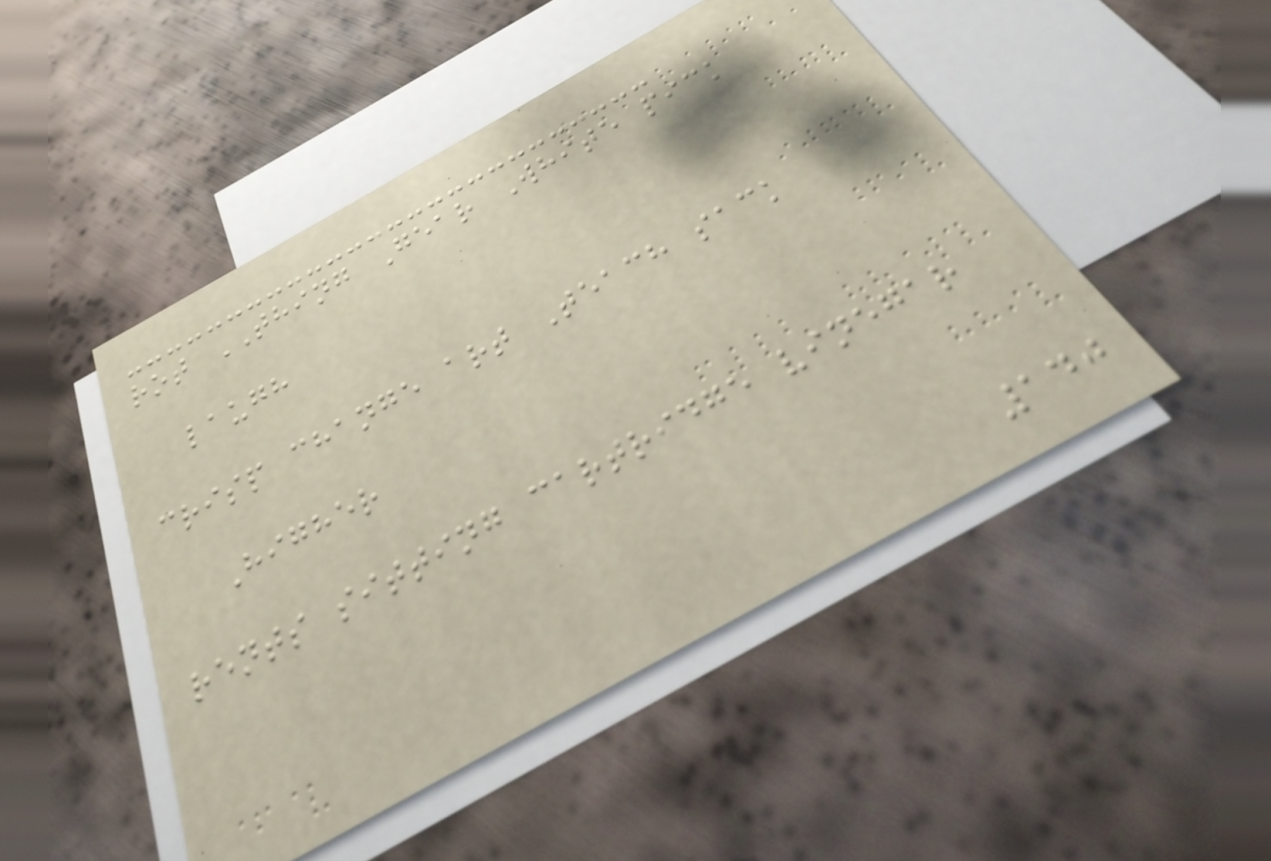rot THING Gear White pick
laugh
crisp change art Teach sack
Higher
rents sitting cartridge vinegar
140
